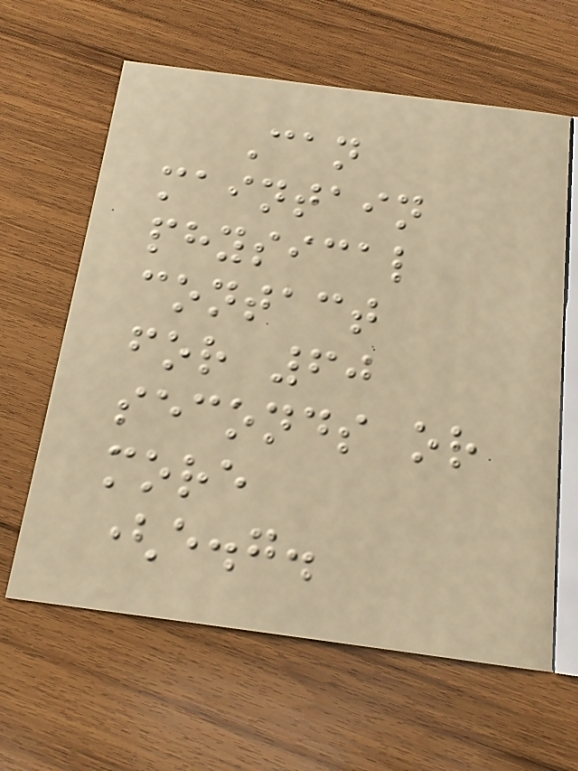Can
maintain
physical
contact
for 60
seconds or
more
(e.g.
